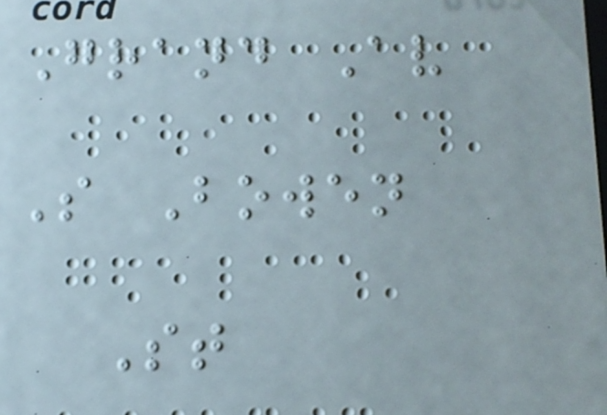Grand Av
S Bowen
St
